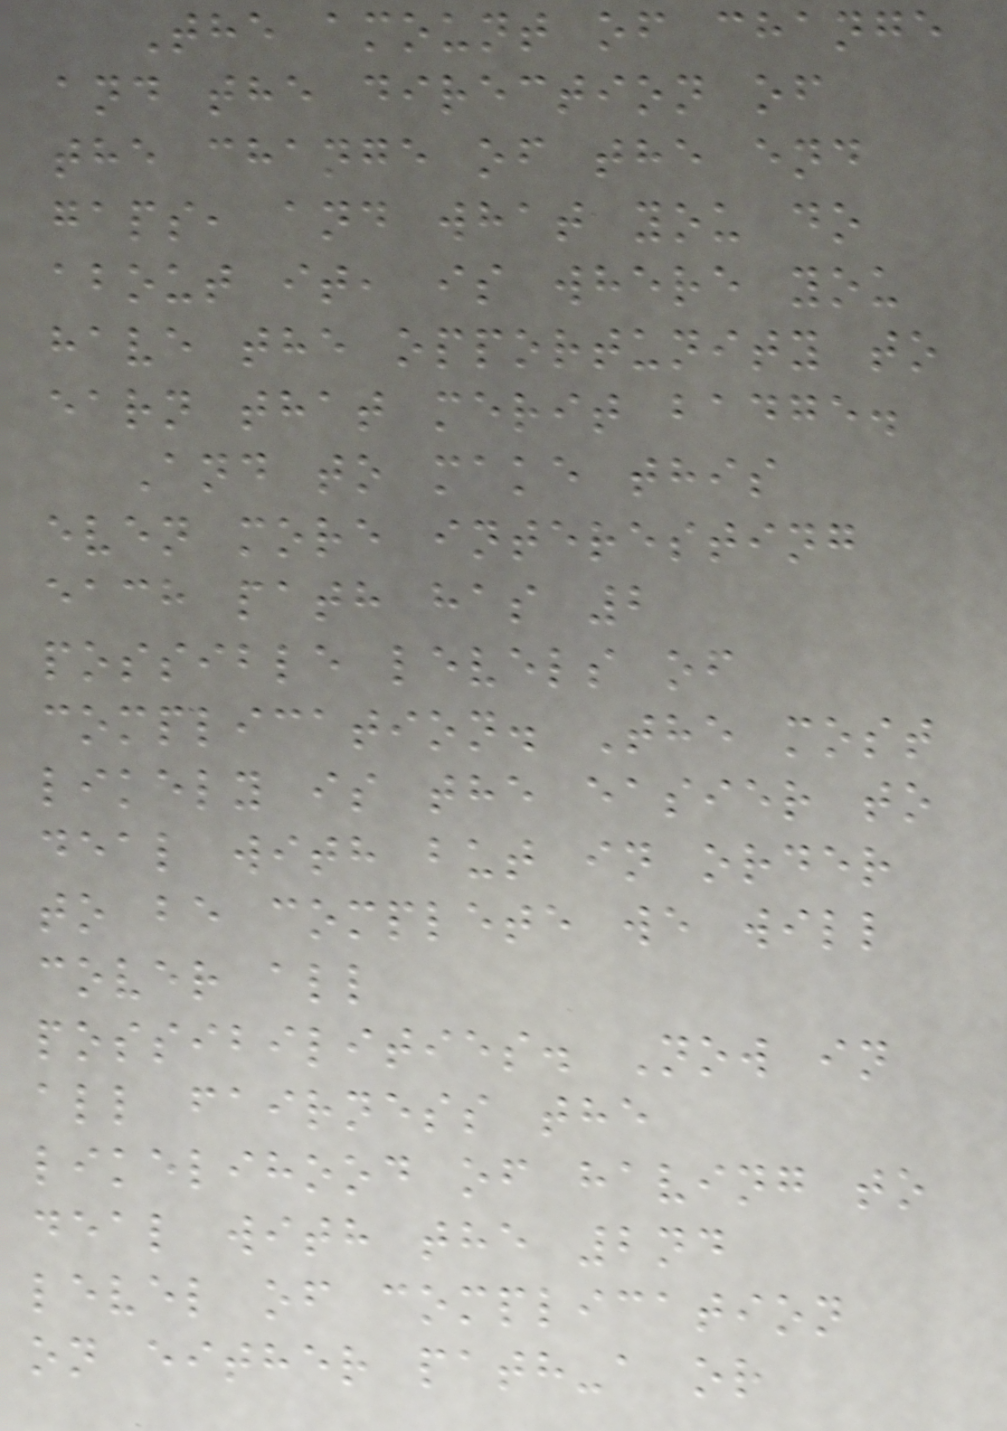The amount of change
and the direction of
the change of the end
gaps, and what you do
about it, is where you
have the opportunity to
earn that merit badge.
And to make this
even more interesting
each path has 2
possible levels of
complication. The most
likely is the easier to
deal with but in order
to be complete we will
cover all
possibilities. Now in
all fairness the
likelihood of having to
deal with the 2nd
level of complication
on either path-a or
